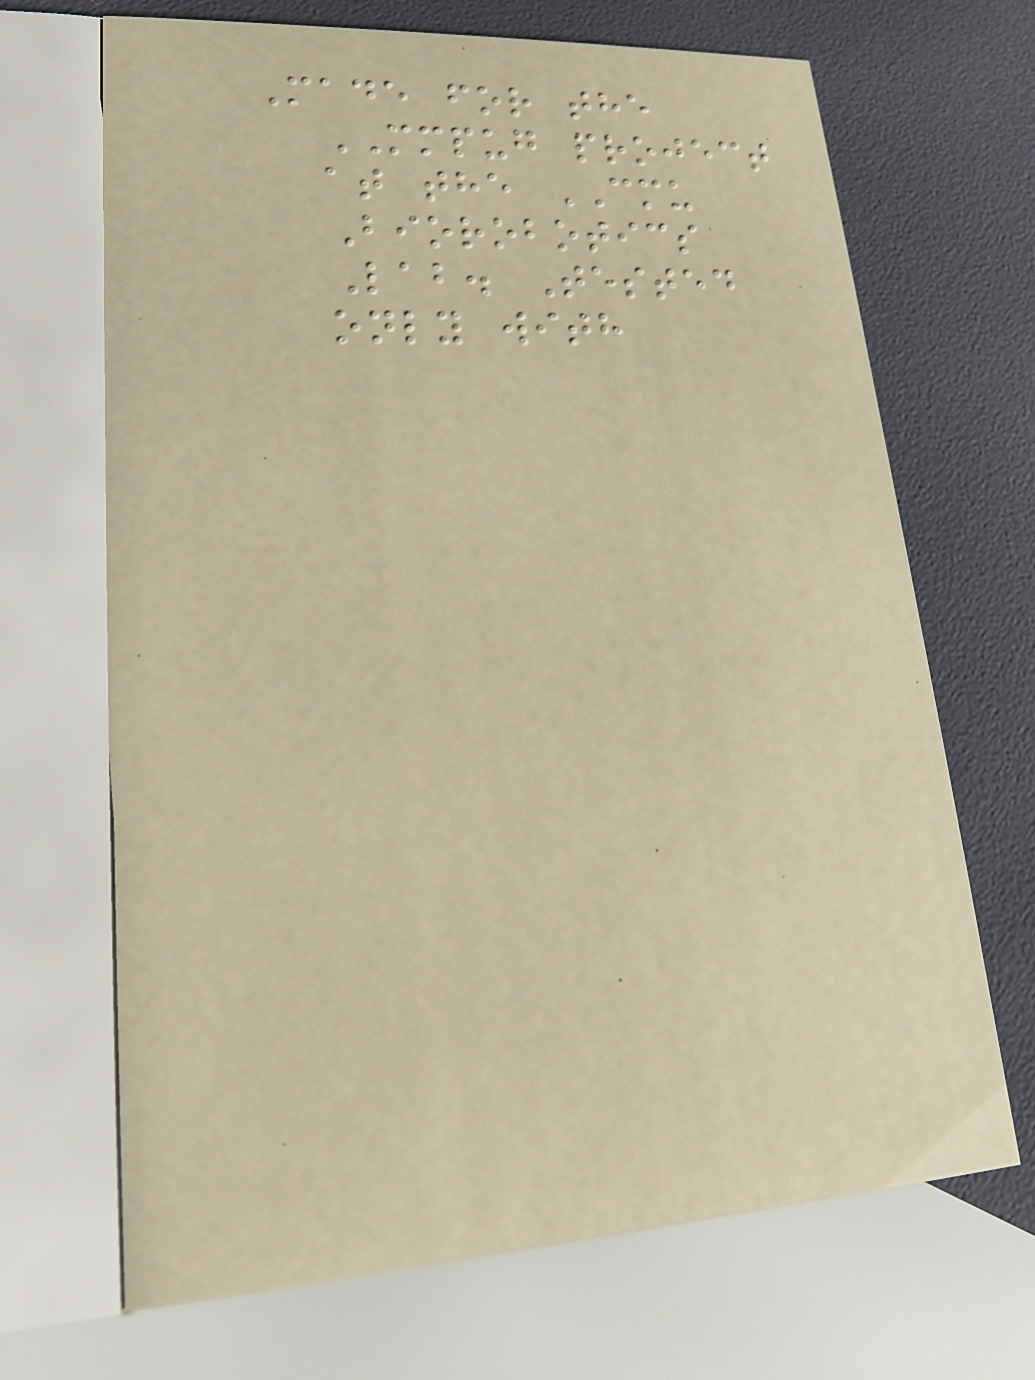Made for the
MMPUG project
at the CMU
Biorobotics
Lab. Tested
only with
